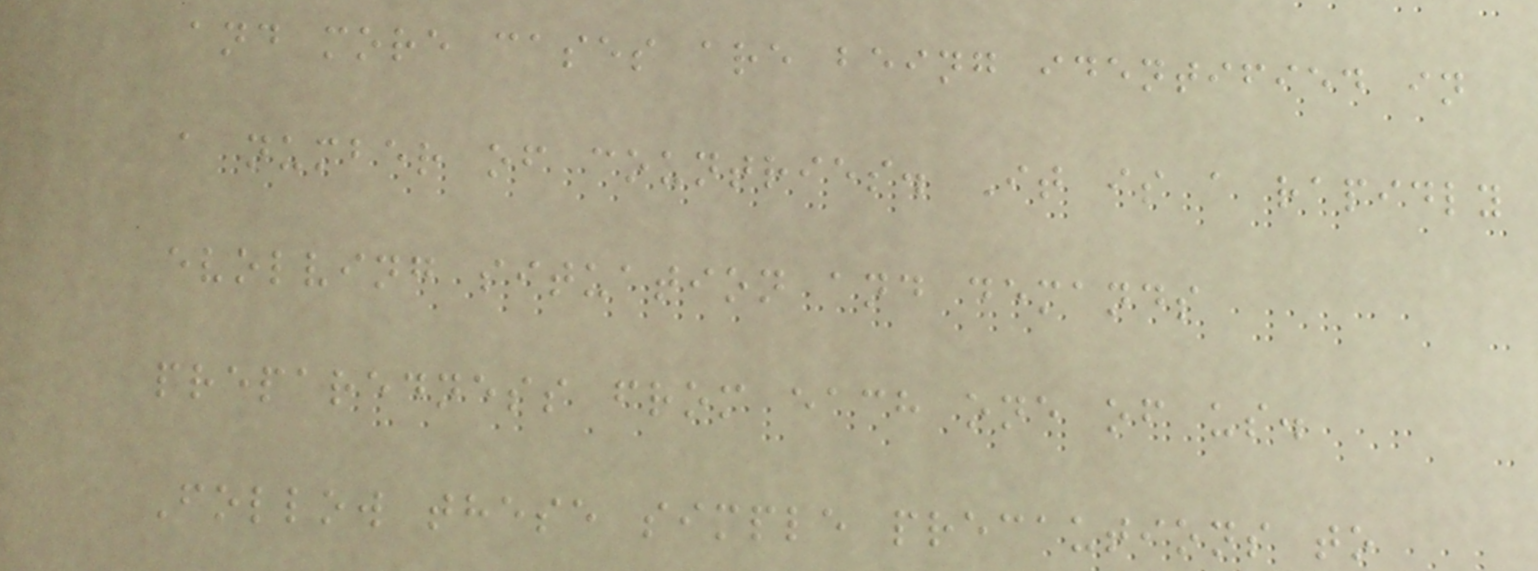and more cases are being identified in
a number of countries. It is a rapidly
evolving situation and demands
preparedness from each one of us.
Follow these simple precautions to
